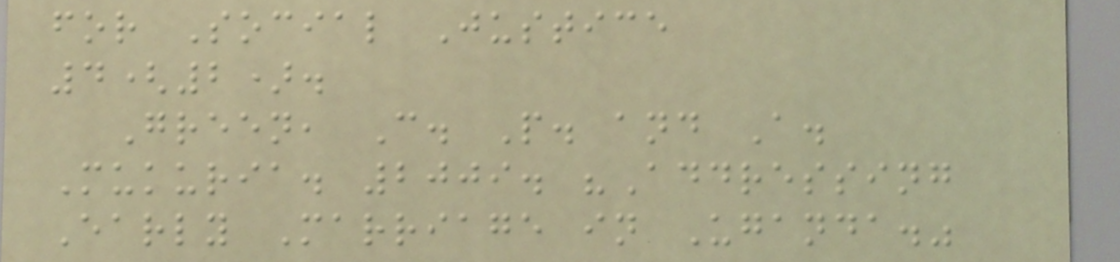for Social Justice
4(2).
Green, C. P. and A.
Mukuria. 2009. "Addressing
Early Marriage in Uganda."
